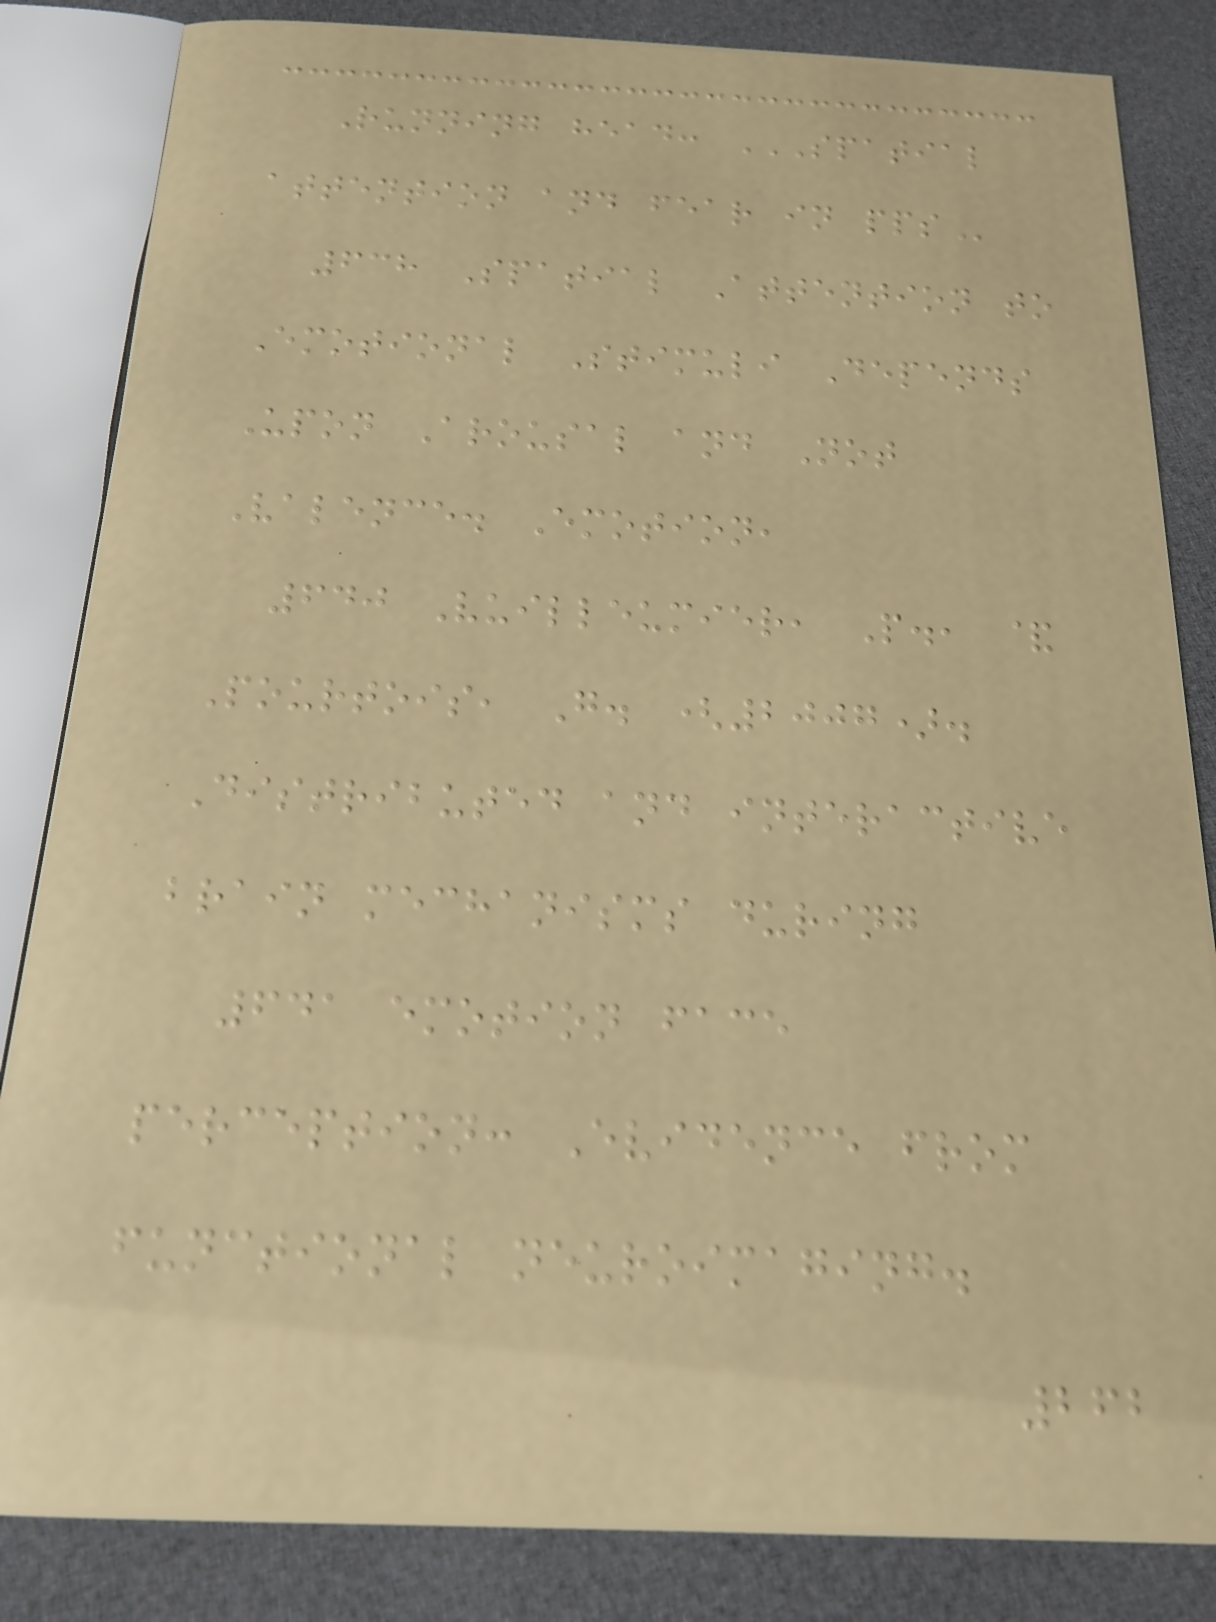Running head: SPATIAL
ATTENTION AND FEAR IN PPS
638 Spatial Attention to
Emotional Stimuli Depends
Upon Arousal and Not
Valence. Emotion,
640 Vuilleumier, P., &
Pourtois, G. (2007).
Distributed and interactive
brain mechanisms during
641 emotion face
perception: Evidence from
functional neuroimaging.
262
